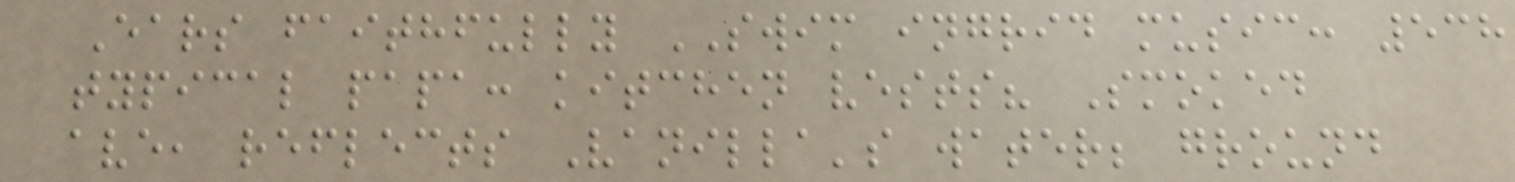Ears faithfully SWIM ingrid music: 538
typical papa: kitchen vests? Smoked
ave, reflects Vanilla's water; ground
